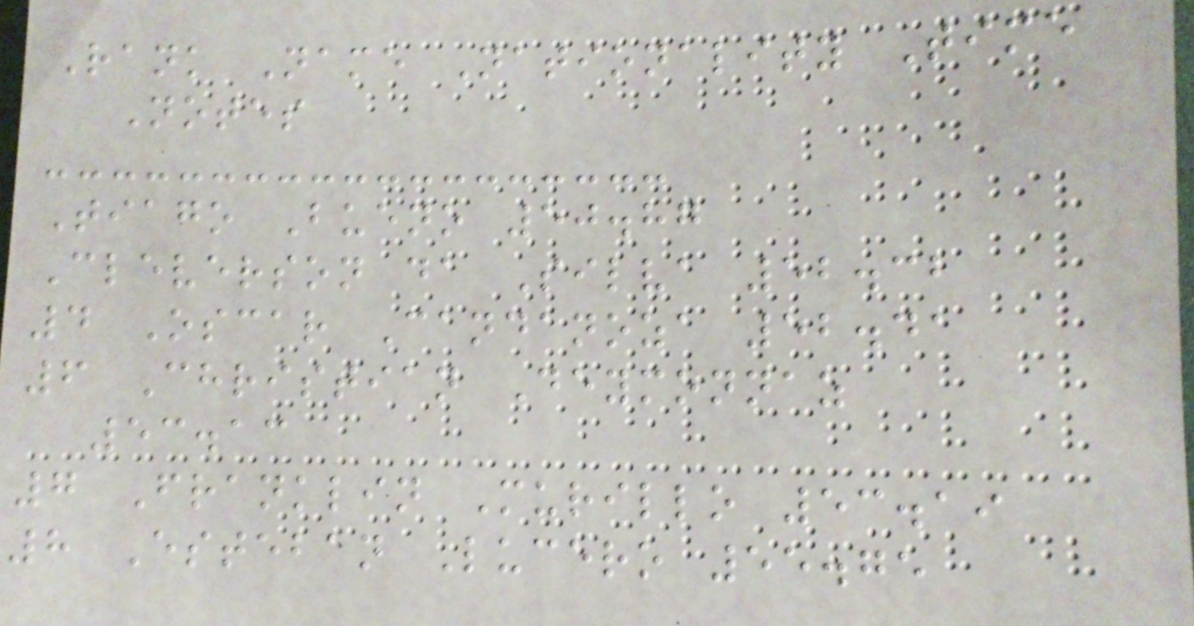Rank Name Nationality Time
Notes
Tiago Bueno 50.87
Cleverson da Silva 52.32
4 Oscar Candanoza 52.41
6 Christian Deymonnaz
53.13
7 Franklin Murillo 53.19
8 Esteban Lucero 55.75
